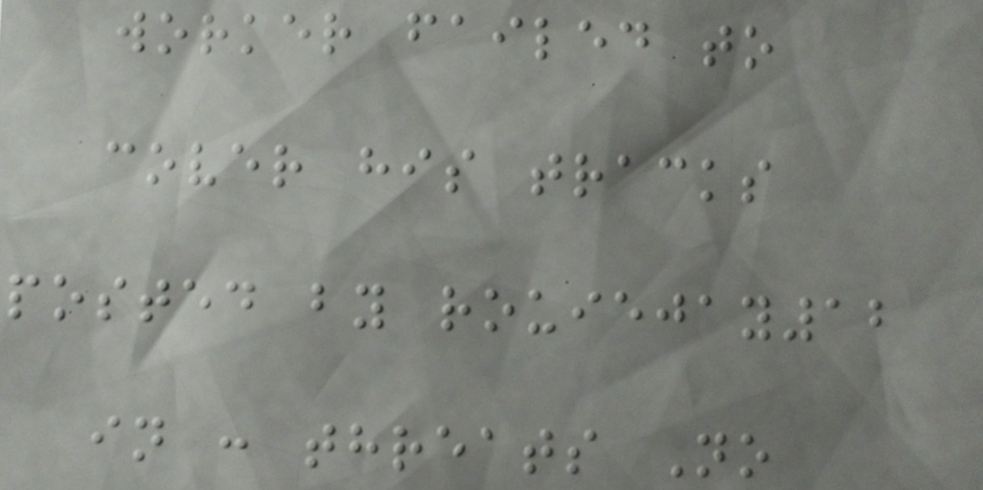worker failed to
cover his tracks
posted by rouiejay12
in : threats No
